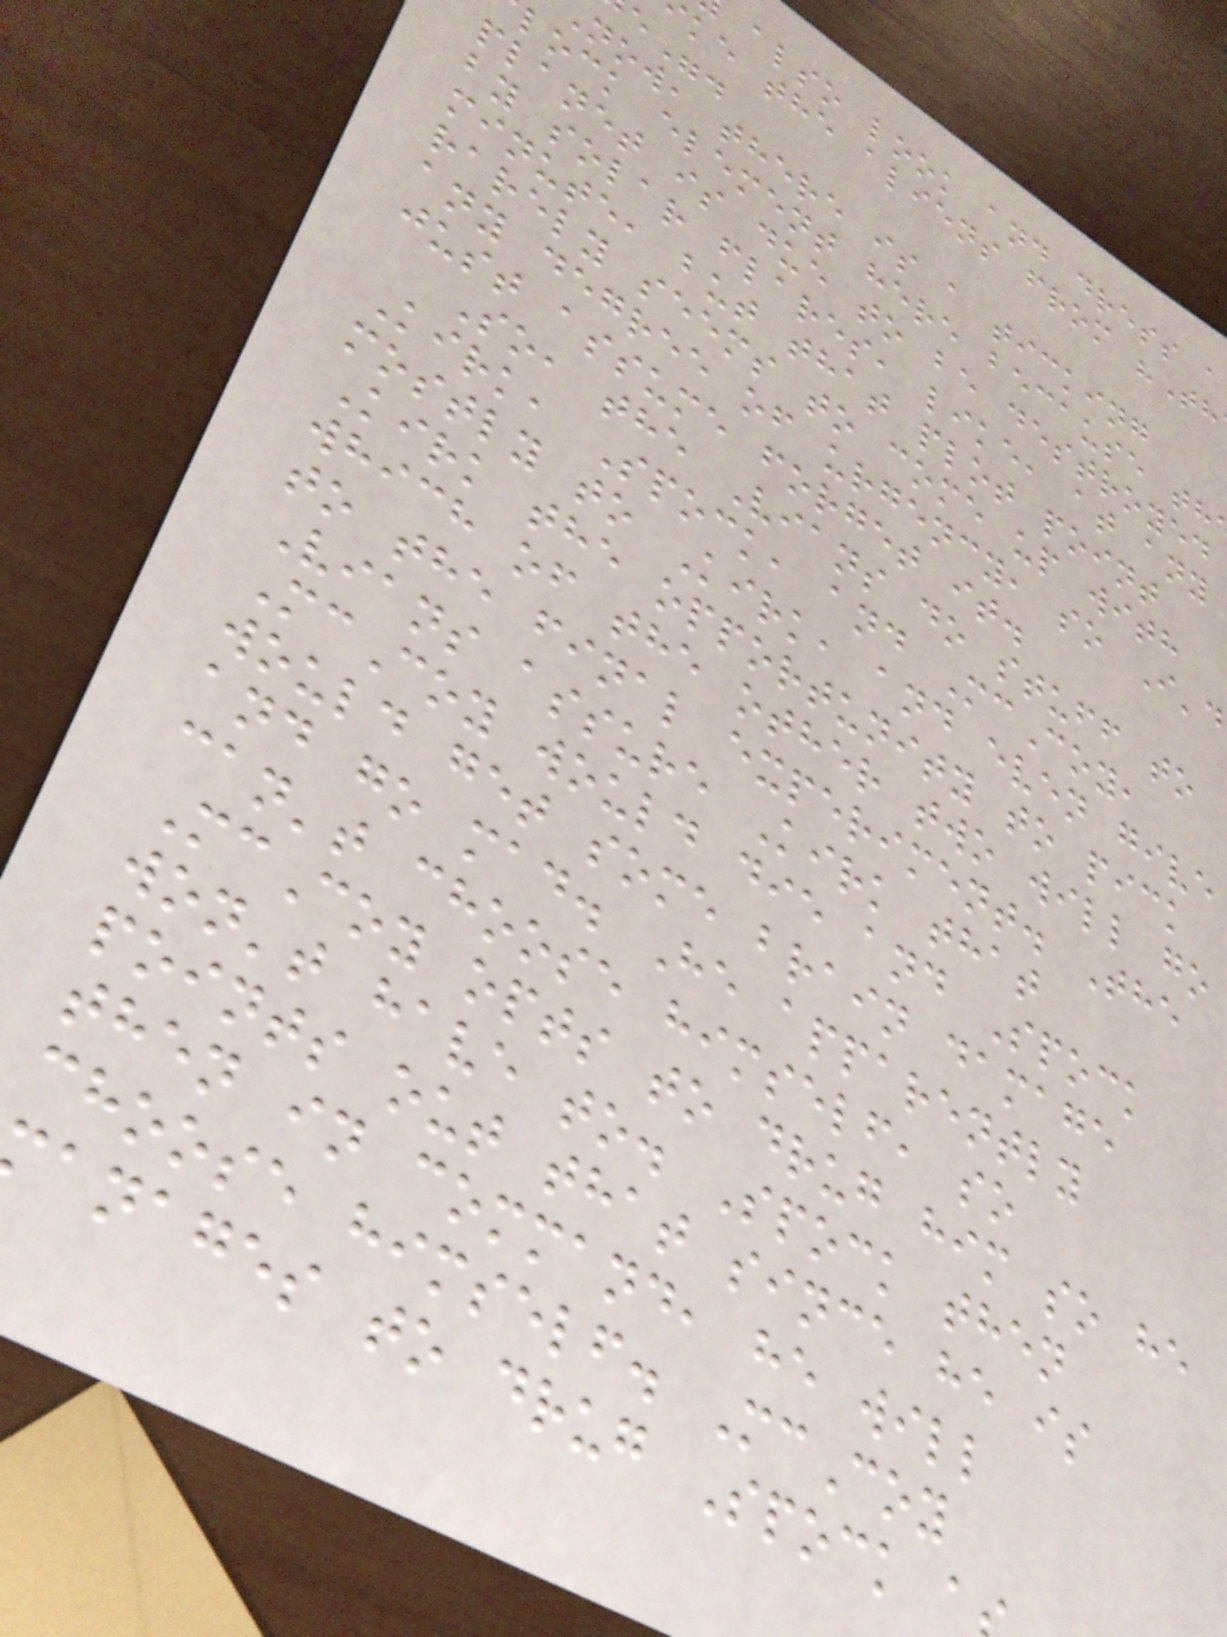also look and dress a
ke the aliens from "Th
e".
now, there is a ticking
lock element here because th
planet is due to be destroyed
by solar flares, like, at any
minute, but that plot point
rarely seems to come up with
any degree of urgency, so I'd
just assume forget it.
So, the Vians do stuff to
Kirk, Spock, and McCoy,
mostly to Kirk, and even give
Kirk the opportunity to pick
which of the other two will go
to the final experiment. The
Vians assure Kirk that
McCoy would die and Spock
would get some brain damage
and go mad. He apparently
can't choose himself, so
McCoy opts to drug him so he
won't have to. Spock then
points out that since he is
then in command, he will
choose himself. McCoy
anages to drug Spock a
